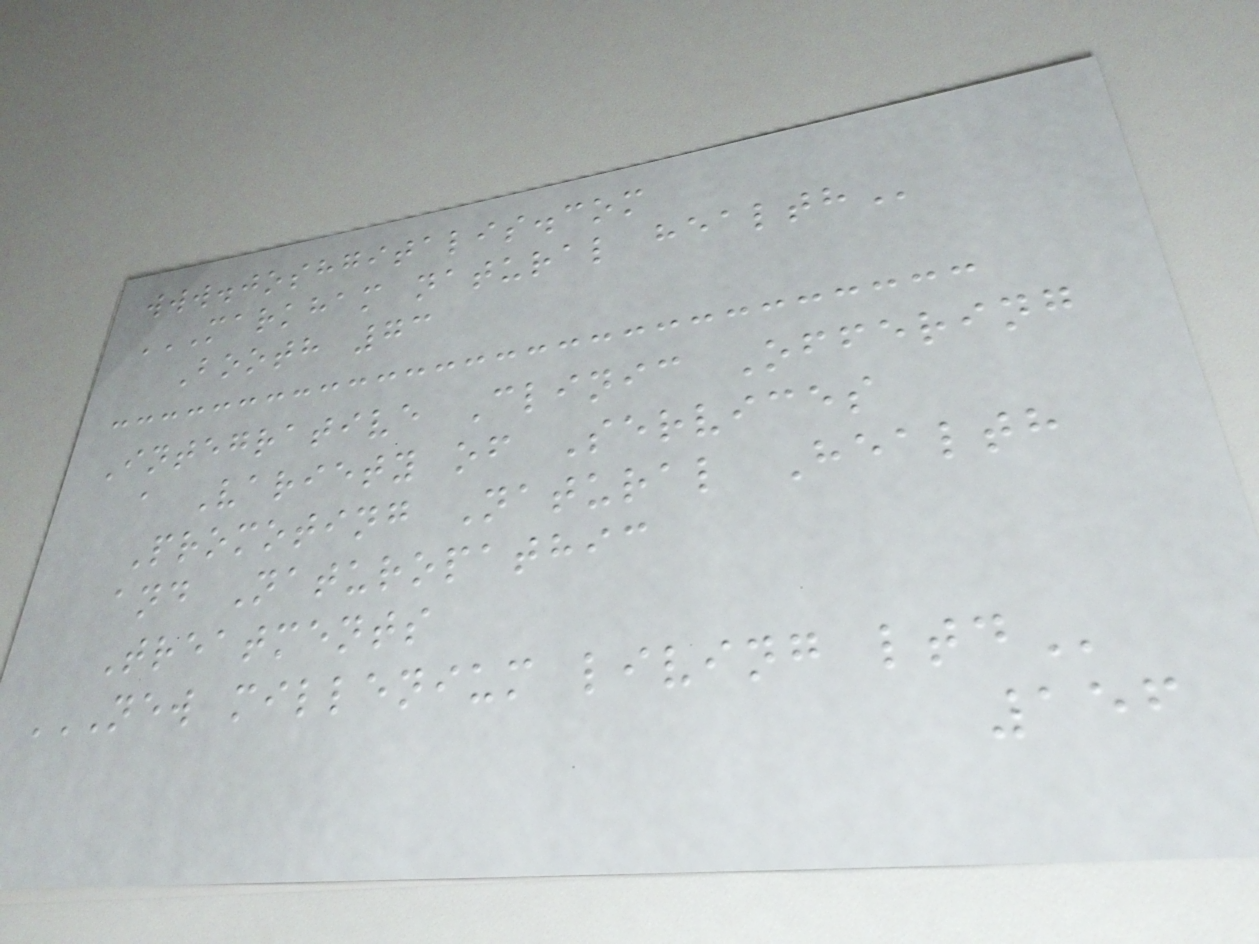www.joshgitalis.com
MARKHAM NATURAL HEALTH
Booth 73
Integrative Clinic Offering
a Variety of Services
Promoting Natural Health
and Naturopathic
Treatments
NEW MILLENIUM LIVING LTD
156
